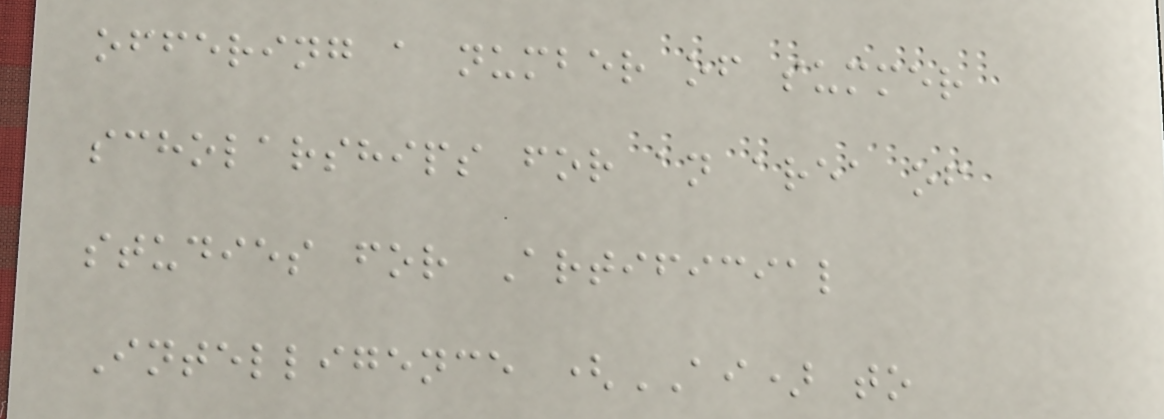offering a number of summer
scholarships for an area of
studies for Artificial
Intelligence (AI) to
